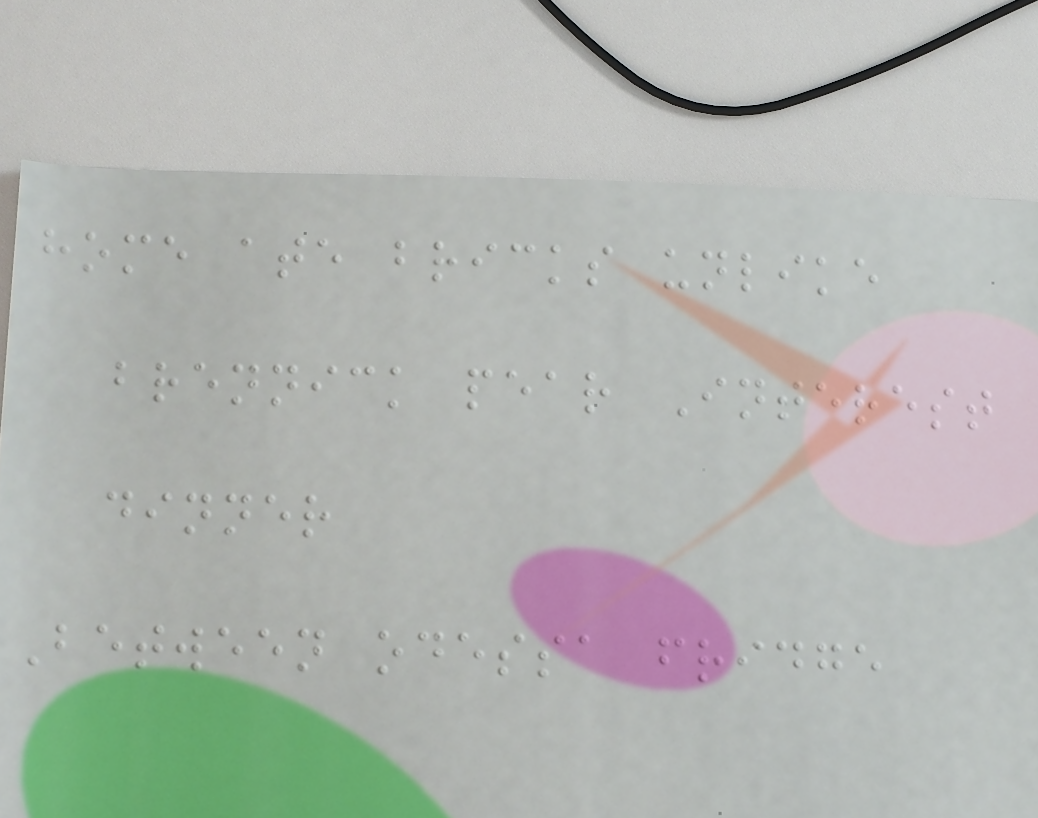home ate bricks unlike
brennick pear Interest
dinner
Between odessa fridge
